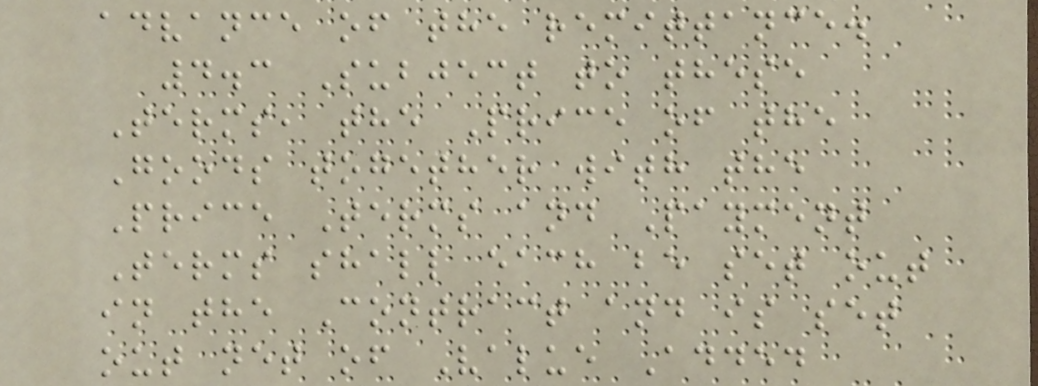advance of the remittance.
4.3 Subject to these
Terms, the Price of the
Goods together with the
Price Terms and Payment
Terms shall each be set out
in the Contract and is set
out net of Value Added
